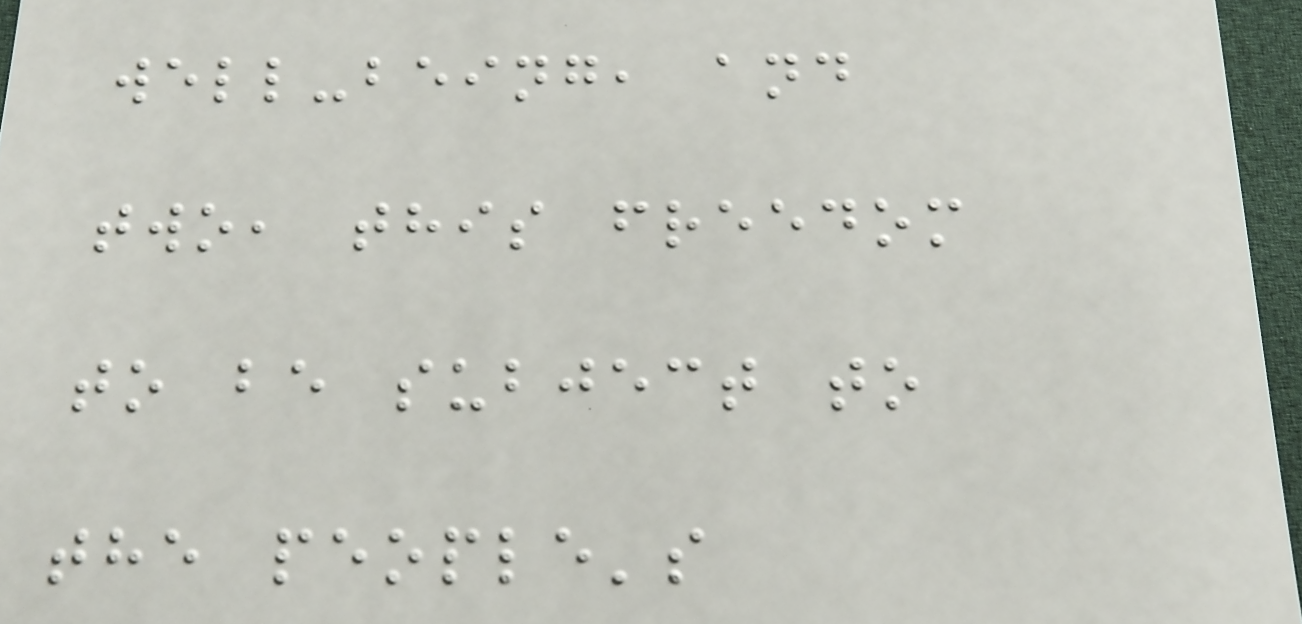well-being, and
two, this freedom
to be subject to
the people's
